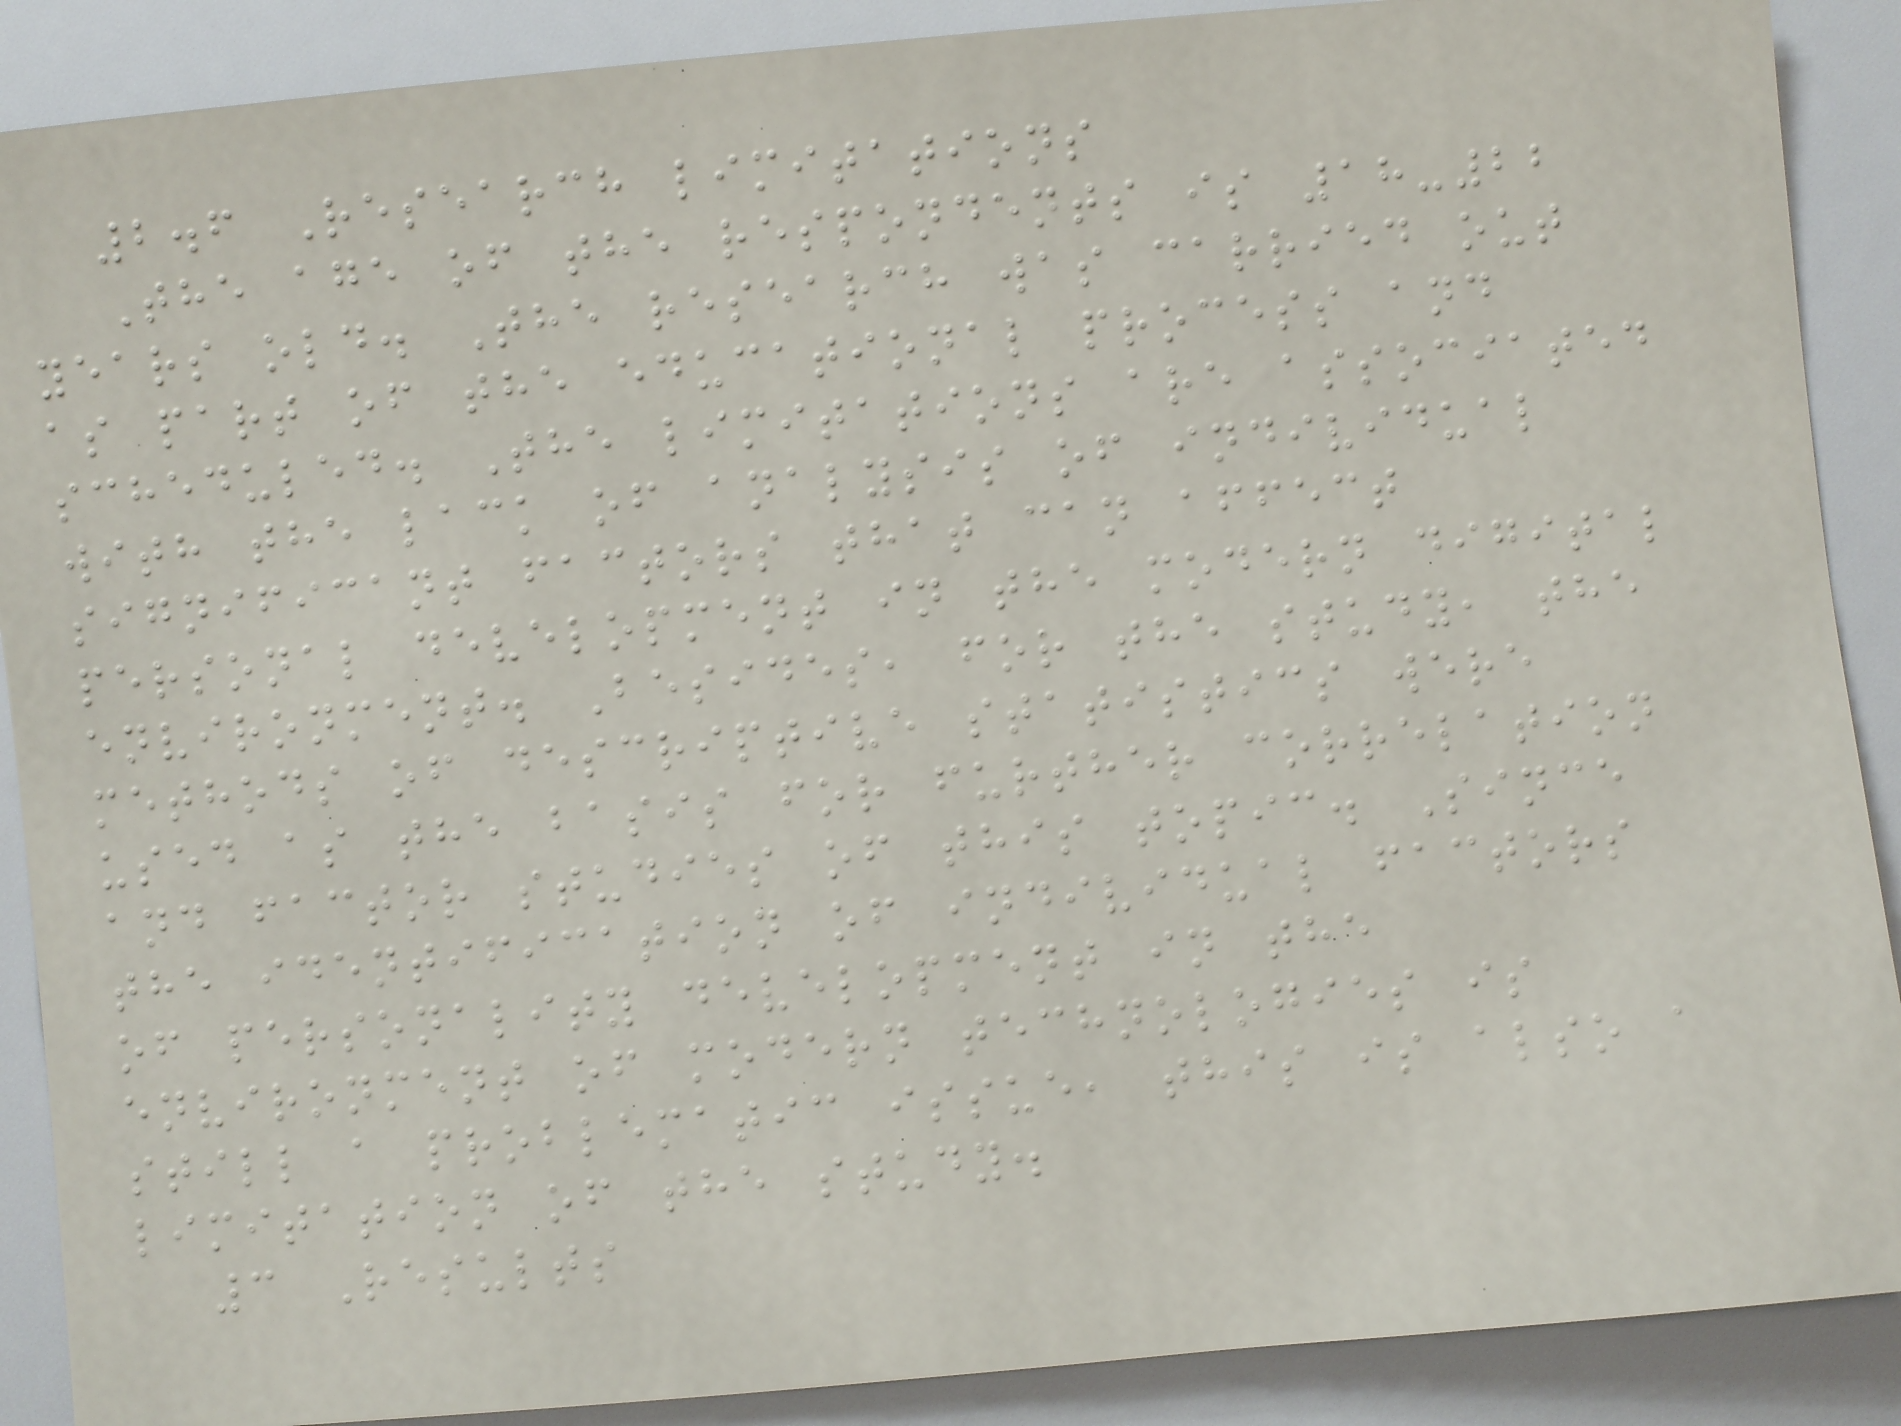2.6 Research limitations
The age of the respondents is 18-22
years old. The research was carried out
as part of the educational process and
scheduled. The limitations are associated
with the lack of analysis of individual
significant factors that can affect
personal development in the modern digital
environment. Besides, for the study, the
methods of descriptive statistics were
used as the basis for further correlation
and factor studies of this topic. Since
the identification of individual factors
of personality development in the
environment of modern technologies is
still a problematic issue, this is also a
limitation of the study.
3 Results
